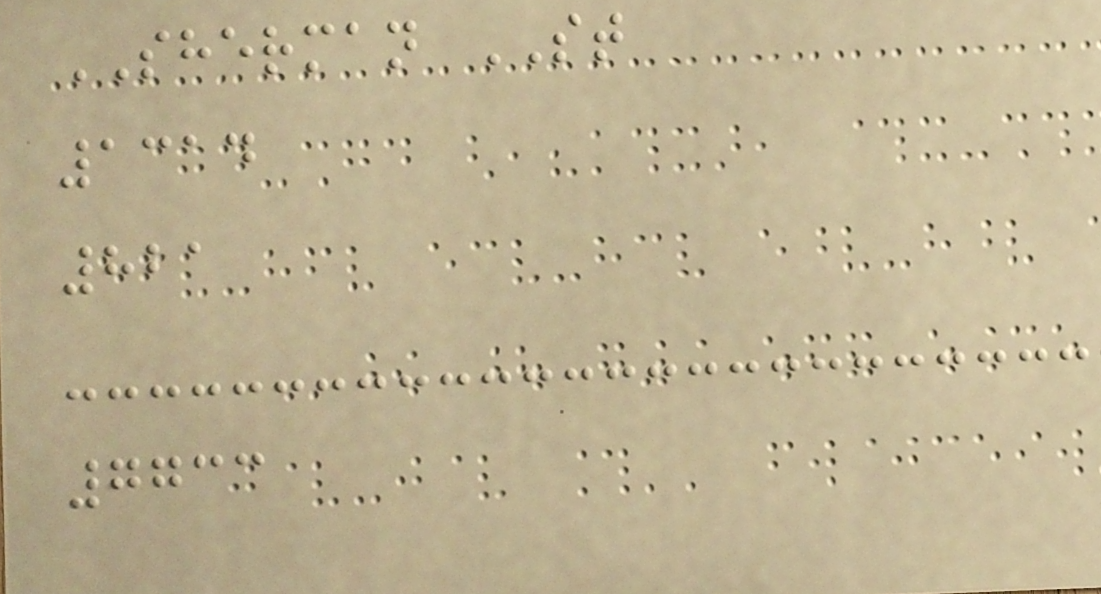SHERMAN ST
1314
821
7733
